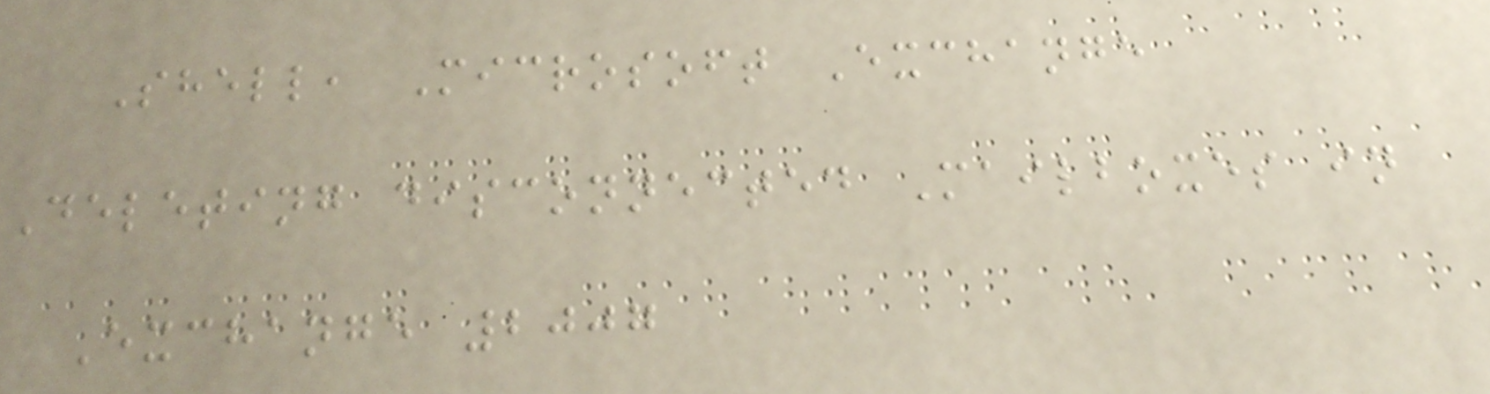Shell, Microsoft Exchange
Deleting disconnected Mailboxes in
Exchange 2007
